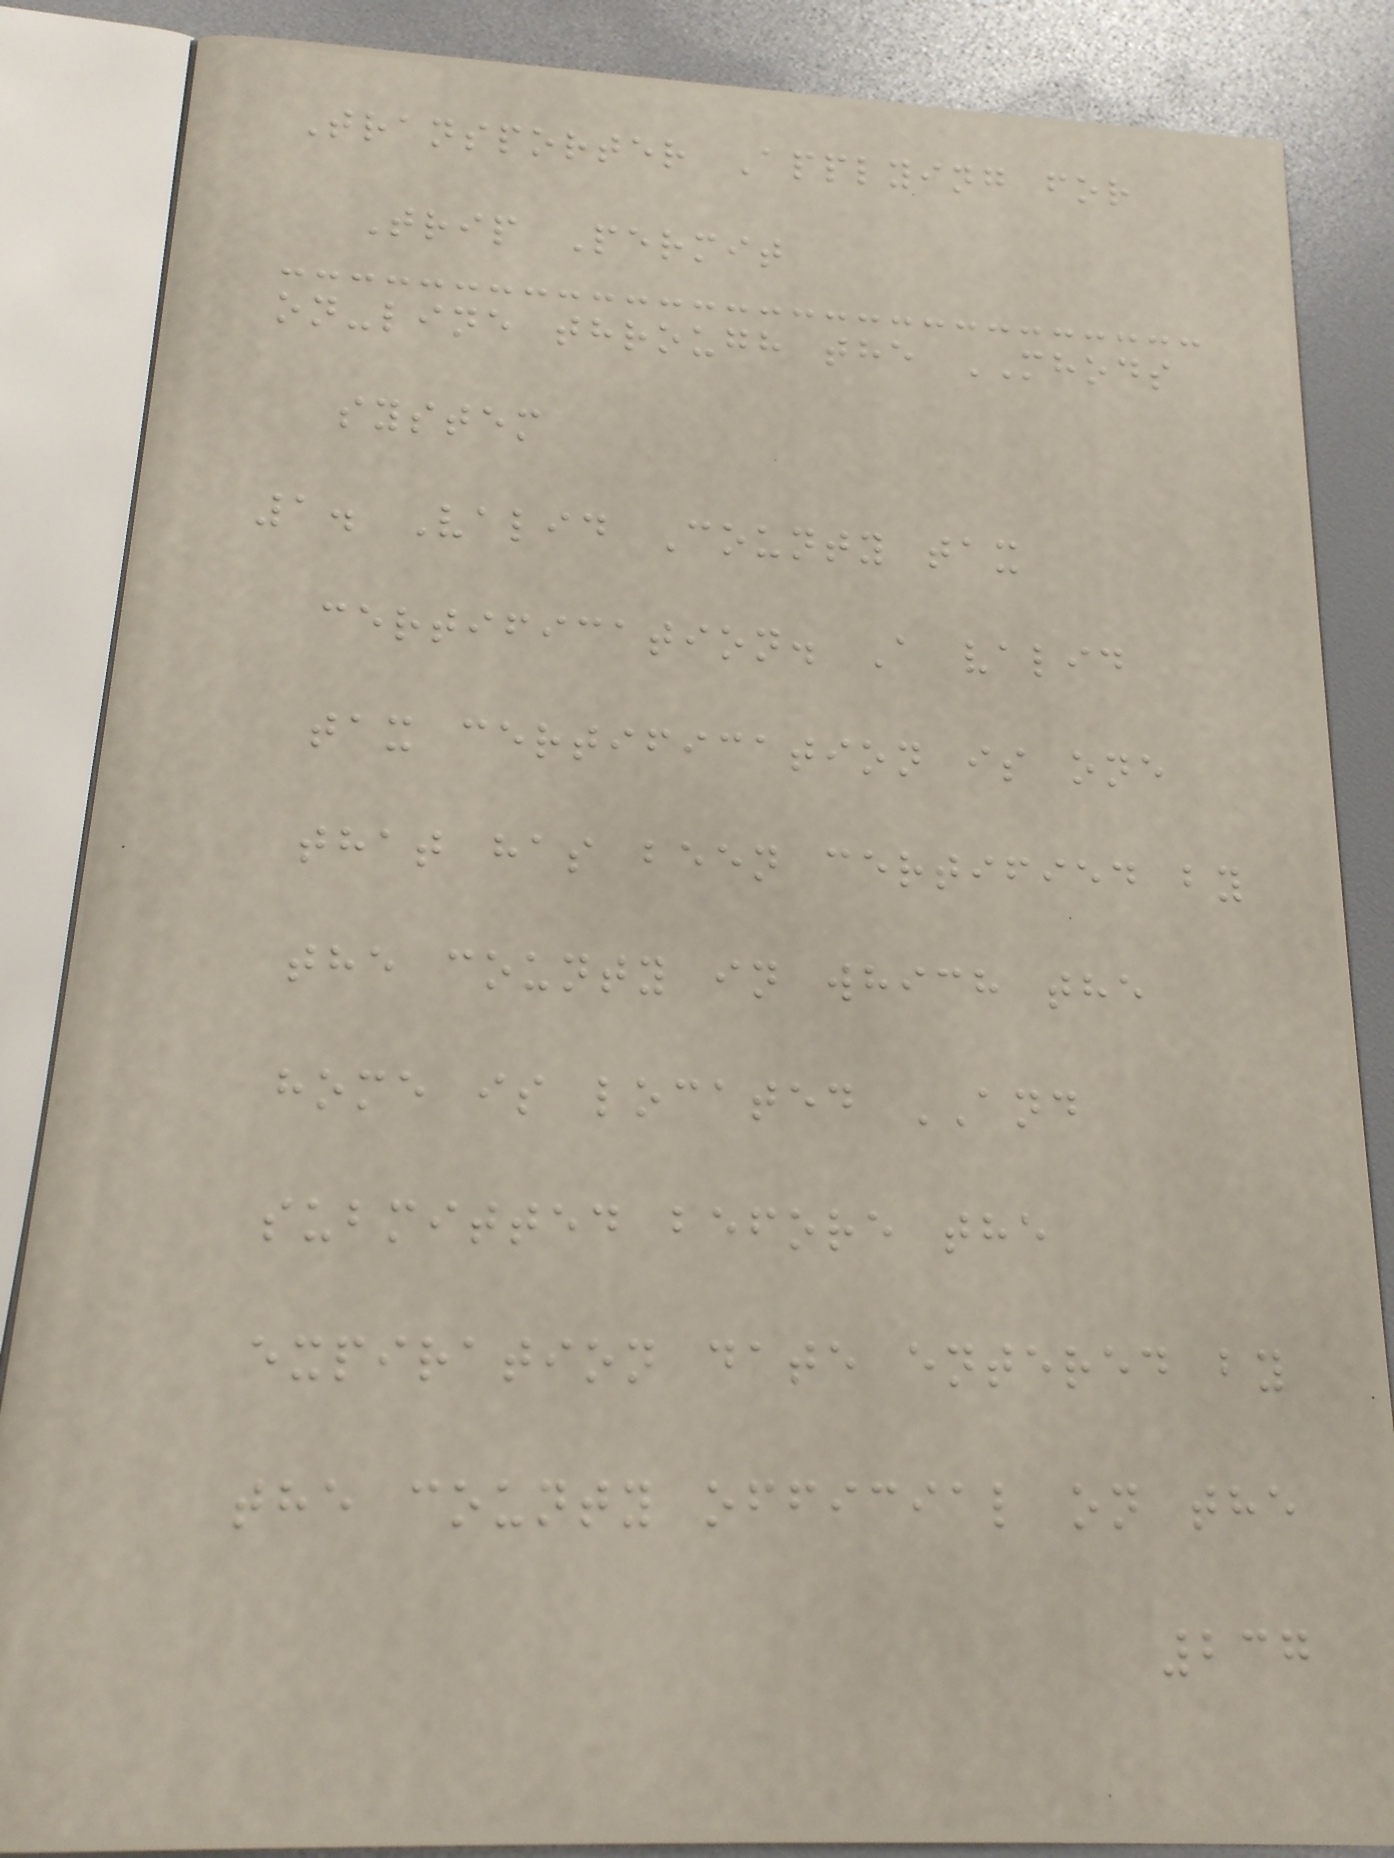Transporter Applying for
Trip Permit
on-line through the MHODS
system
1. Valid County tax
certification. A valid
tax certification is one
that has been certified by
the county in which the
home is located AND
submitted before the
expiration date entered by
the county official on the
237
